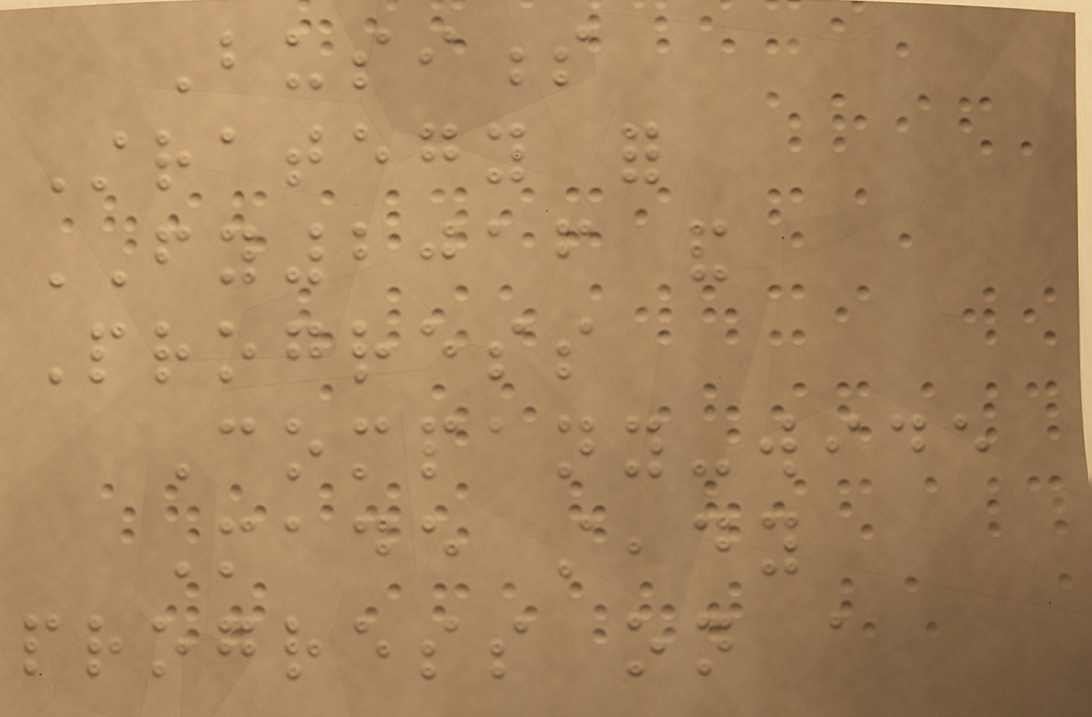Business
Strategy for
FY2016 and
Progress
Company-wide
Made steady
progress on a
